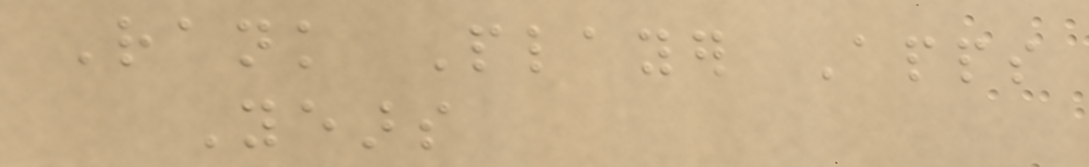Rank Player Apps
Years
